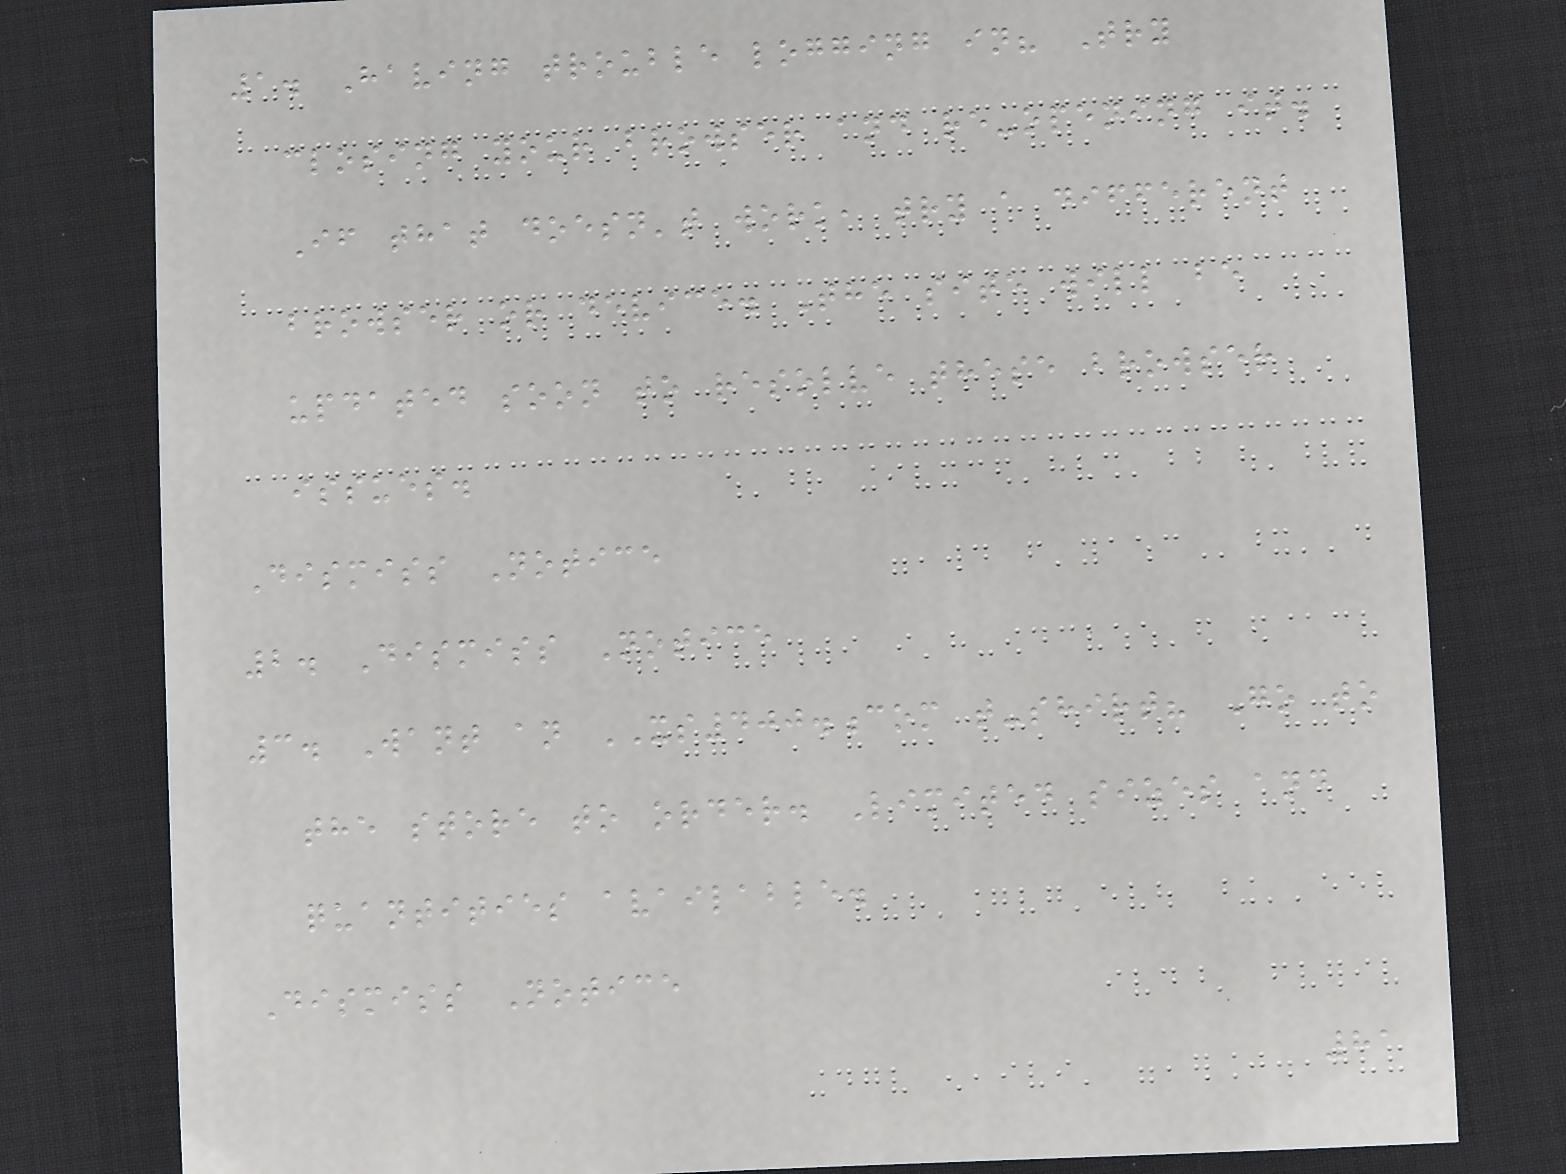1. Having trouble logging in? Try
closing your browser and re-opening it.
If that doesn't work, try a different
browser or device. The site will be
updated soon to resolve these browser
issues.
Dismiss Notice
2. Dismiss Notice
3. Want an XS400.com t-shirt? Go to
the store to order. Limited sizes and
quantities available.
Dismiss Notice
81
